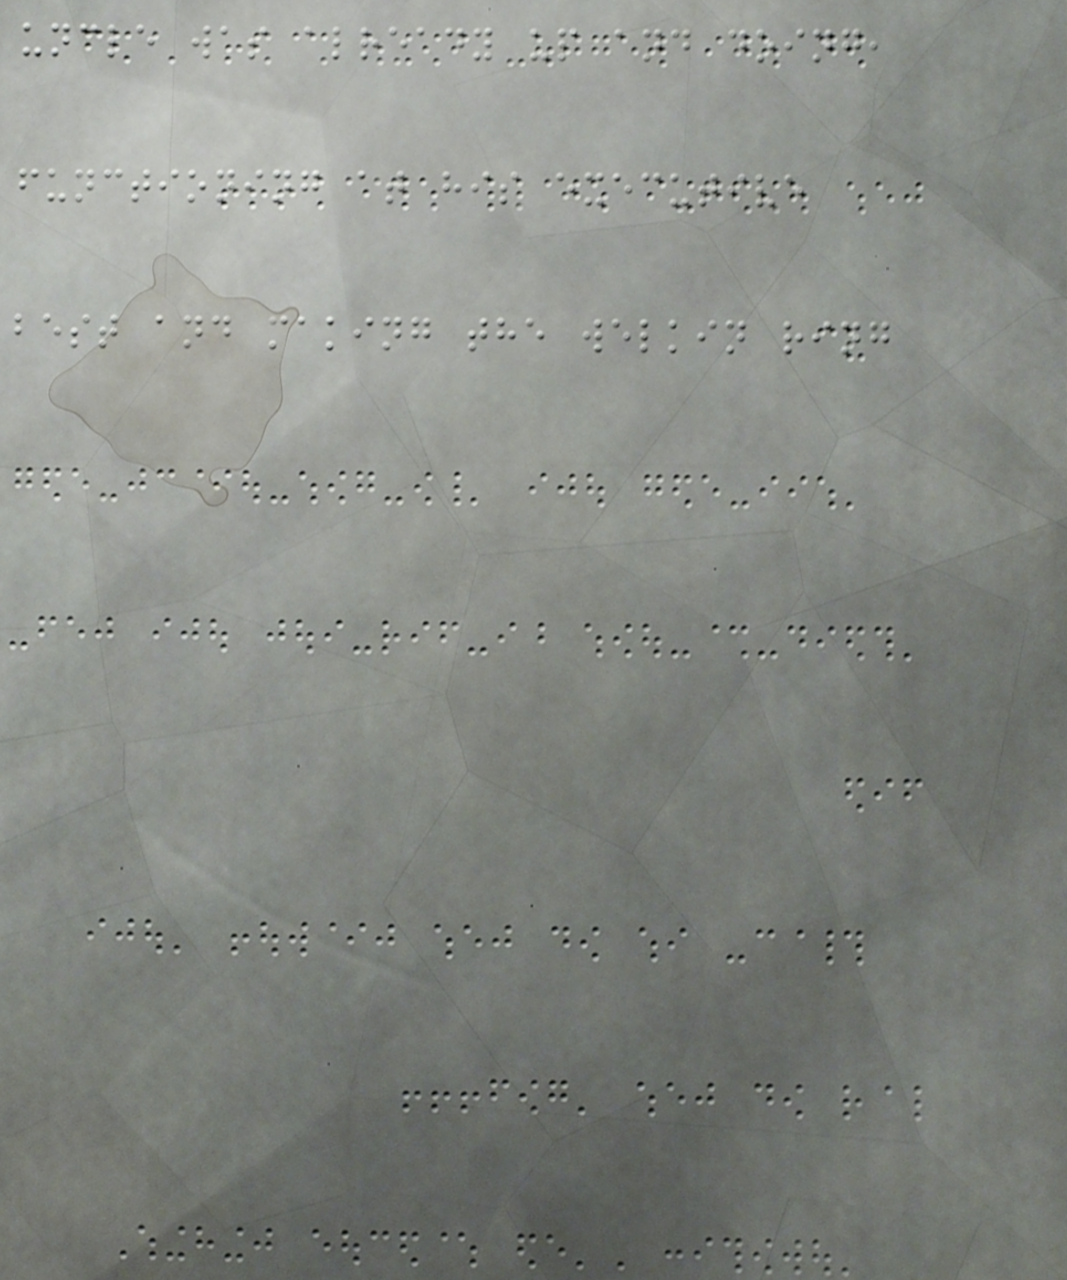uncle was already up and doing,
functioning at his executive
best and making the welkin ring
